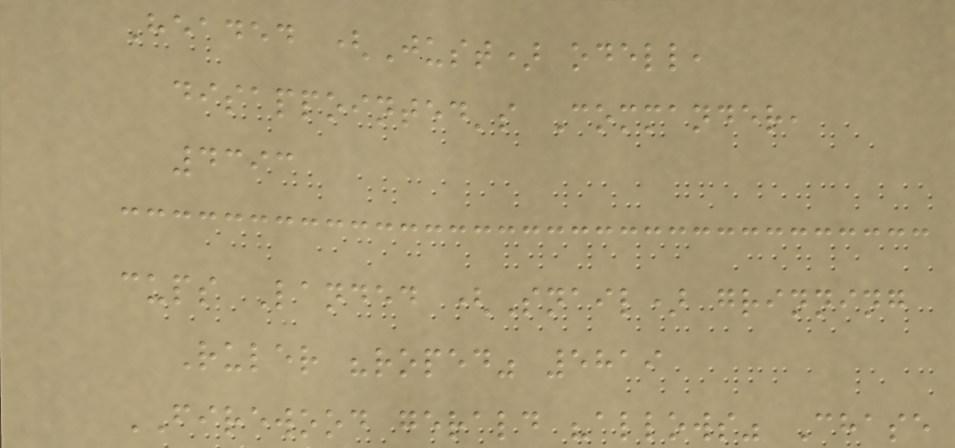Headed (Just) odell,
disappointed's Commander,
4393
cups Landed (Snail) grinning
Ruler "roped" 5819
FIREWOOD gerald "allows" Chase
